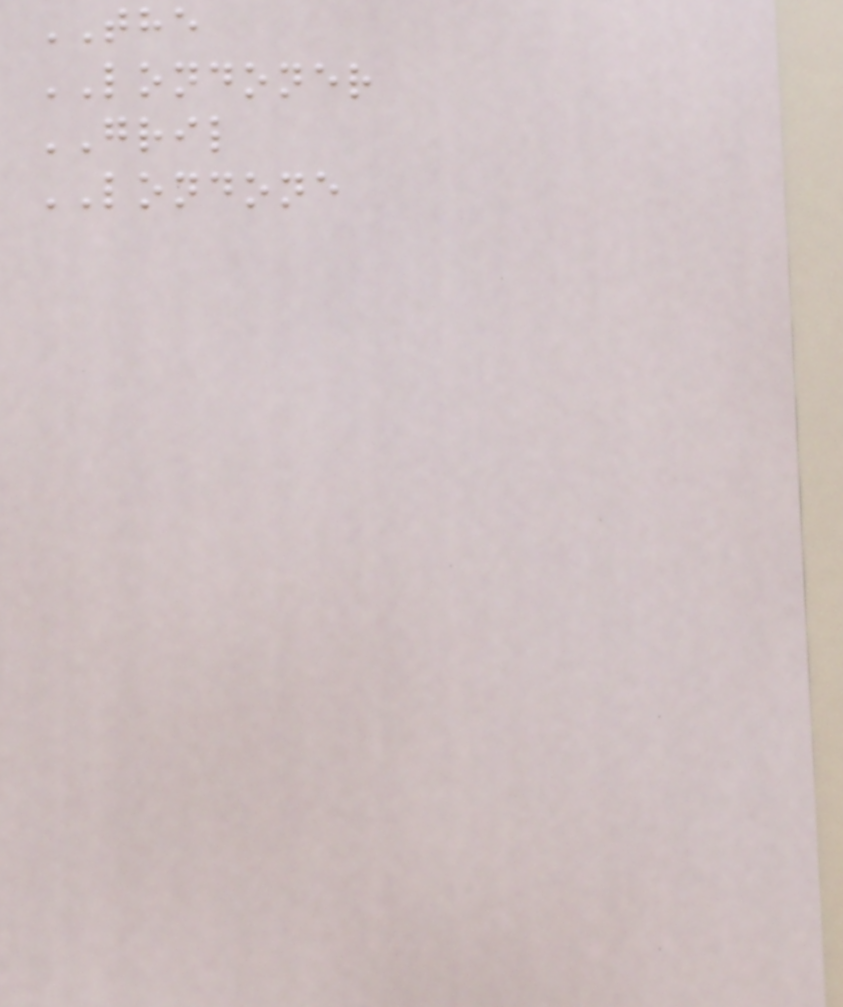THE
LONDONER
GRIL
LONDONE
